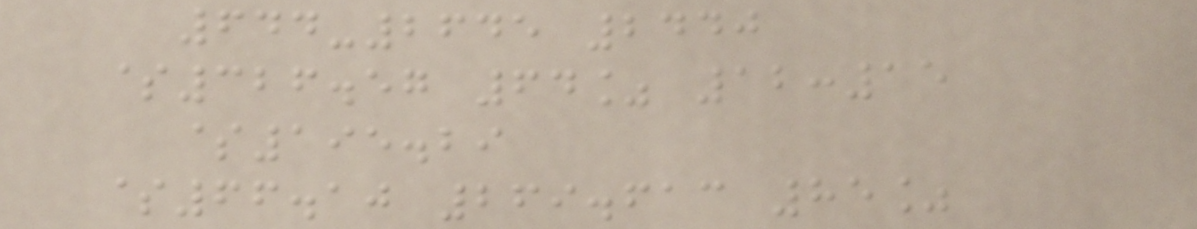644-2645 2440
$326.57 64% 12:15
$195.29
$66.10 269.613 85%
